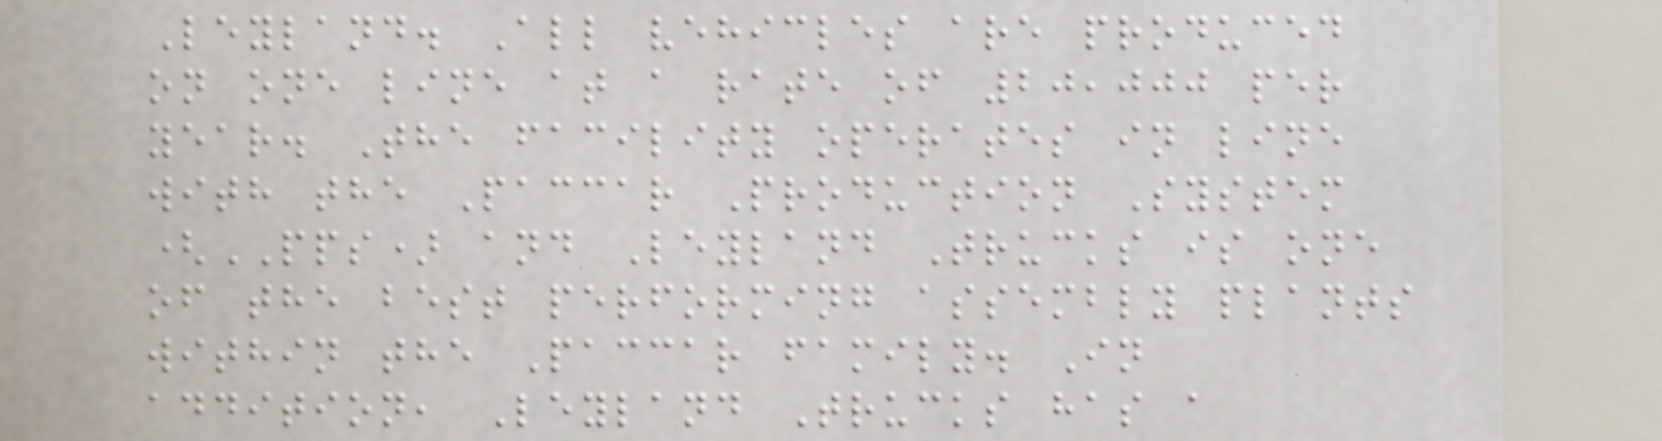Leyland. All vehicles are produced
on one line at a rate of 20,000 per
year. The facility operates in line
with the Paccar Production System
(PPS) and Leyland Trucks is one
of the best performing assembly plants
within the Paccar family. In
addition, Leyland Trucks has a
